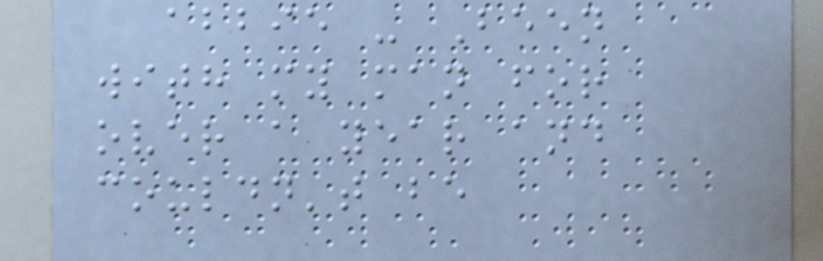abbie - Been
with my man for
over a year and
couldn't be
